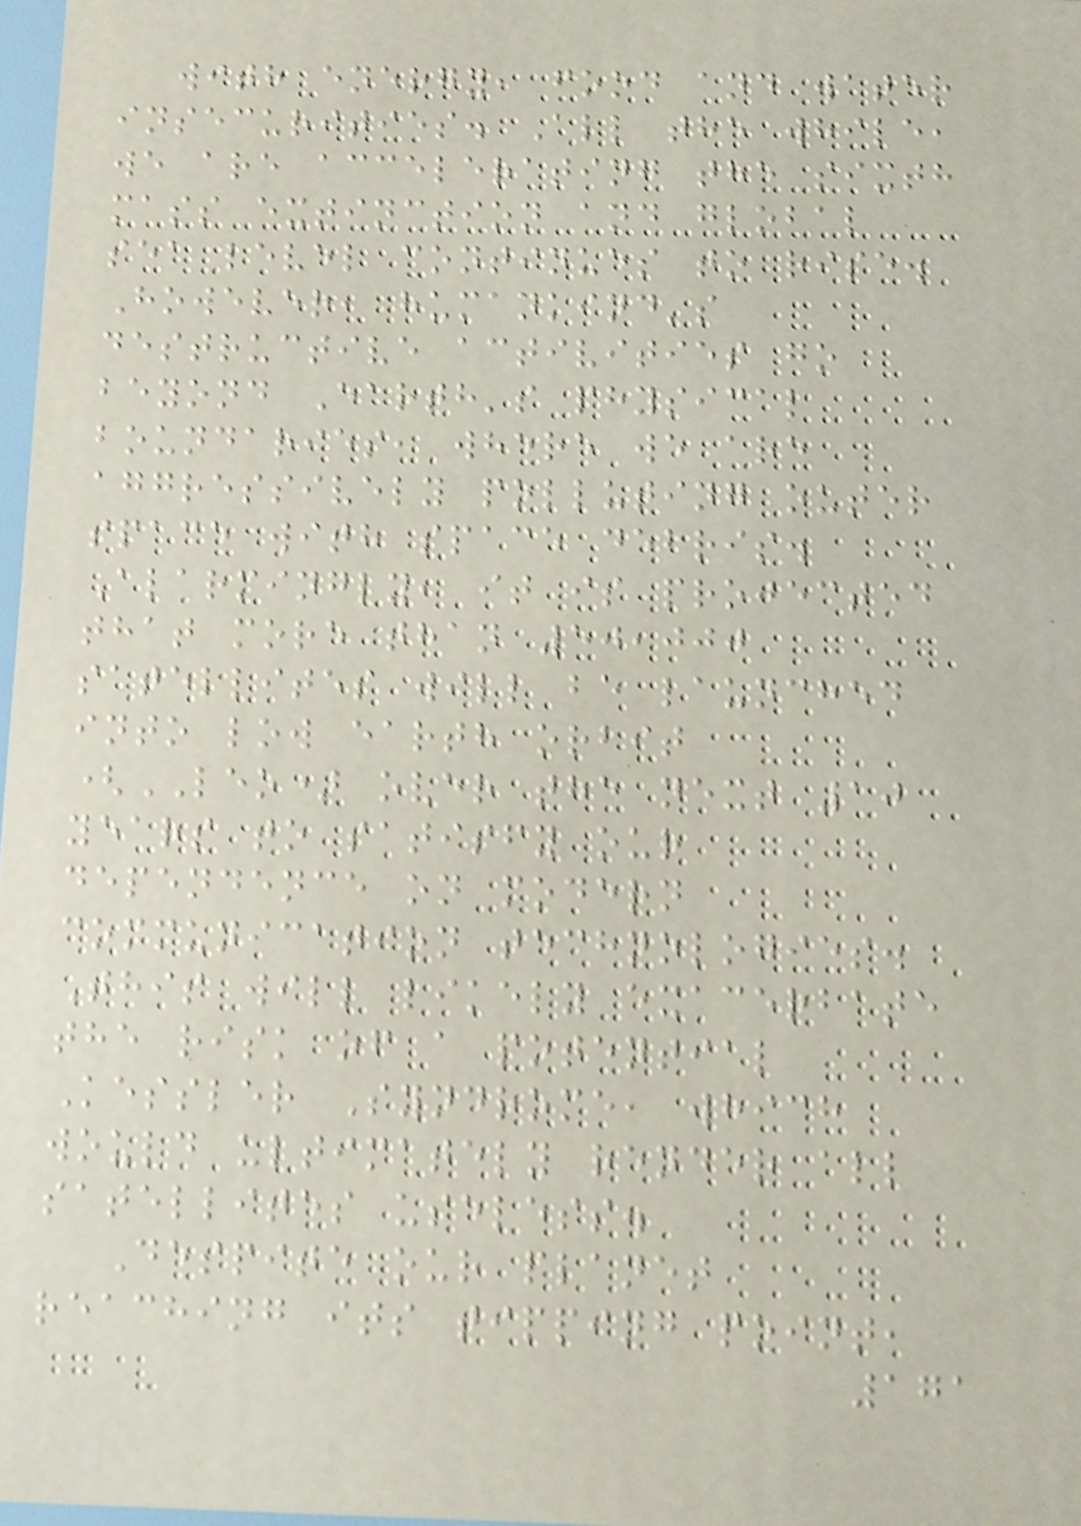with energy, food and water
insecurities. All the while,
we are accelerating the sixth
mass extinction and global
sea level continues to rise.
However, humankind's
destructive activities go
beyond Earth's physical
boundaries, where we are
aggressively polluting outer
space with space debris.
Alarmingly, it is projected
that more than 50,000
satellites will be launched
into low earth orbit
(LEO) over the next 10
years to satisfy our
dependence on modern
communication technologies.
This will likely exacerbate
the risk of a potential
Kessler Syndrome, which
would ultimately render all
satellites useless.
Despite our planet
reaching its tipping point,
171
